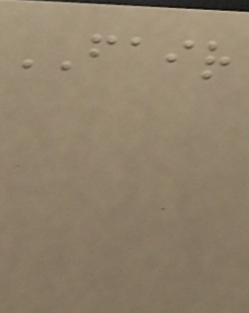FAIR
